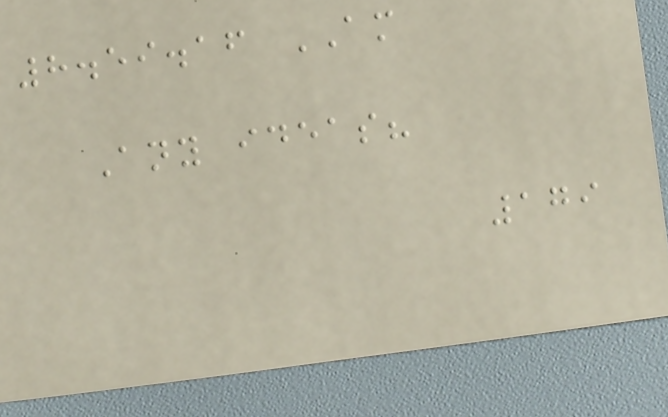8.59.16 AM
Any ideas?
179
